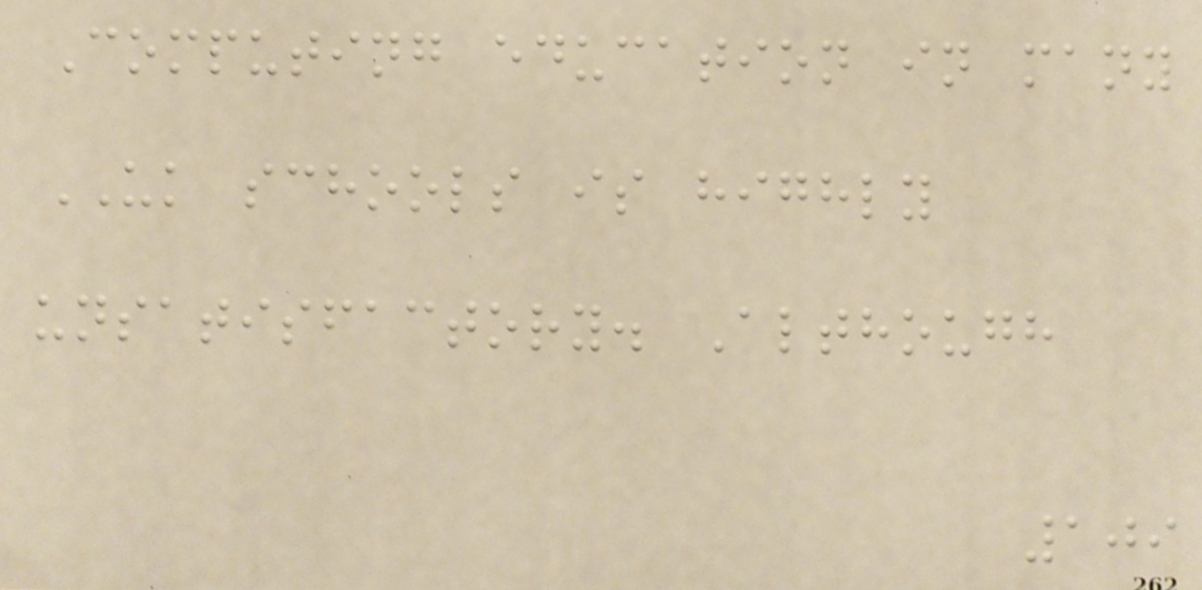Computing education in many
UK schools is highly
unsatisfactory. Although
109
